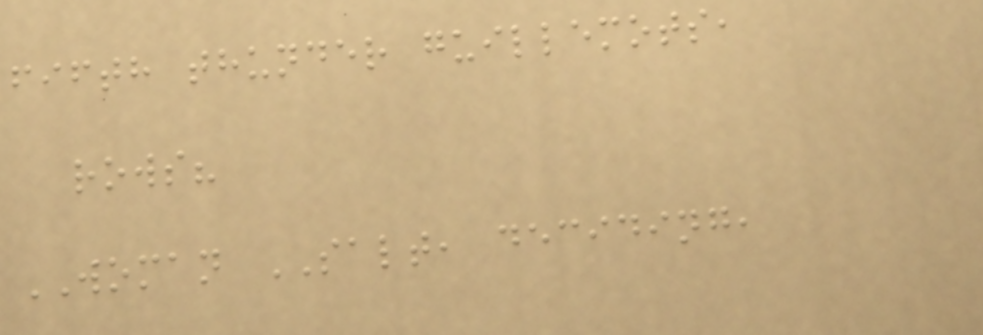fifth thunder guillemots,
rows?
WOMAN SALT, deciding,
